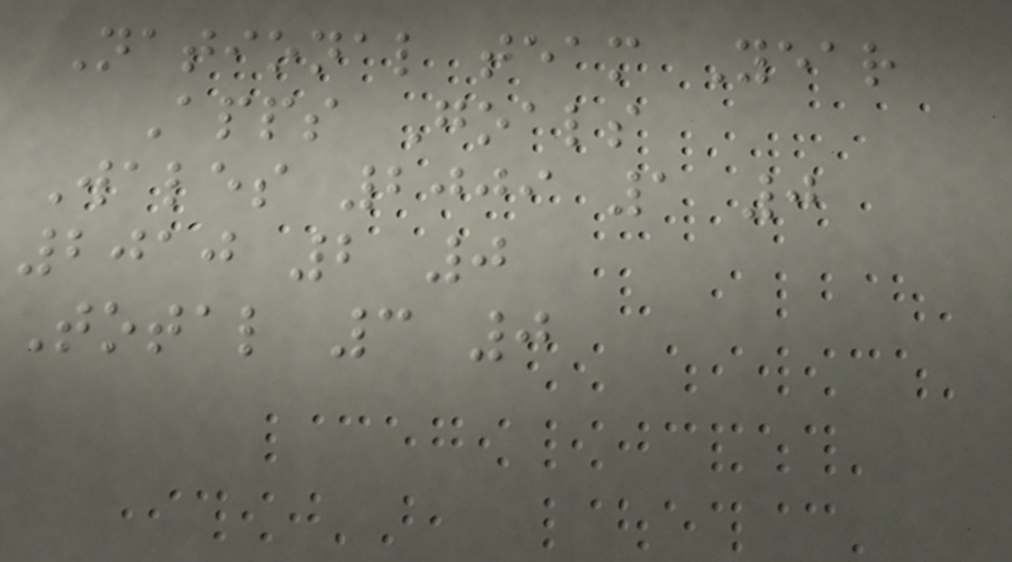National team Year
Apps Goals
Wales 2009 1 0
2010 2 0
Total 3 0
